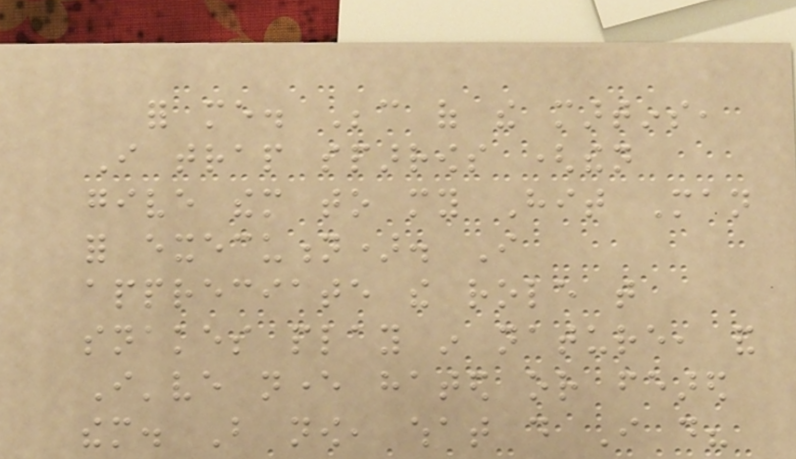for me. Because of the martins,
I trap sparrows (then
give them to my Hit Man
for execution). I
appreciate the role that
snakes play in nature, and
I've never hated or feared
them. But now, what do I do?
